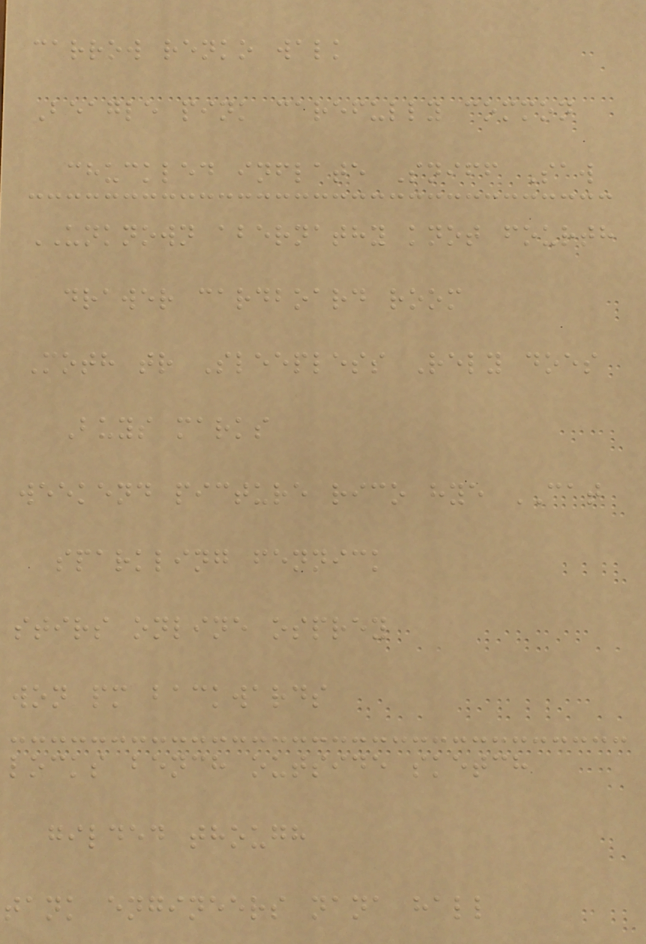carrow renko walk
Beagle pink carefully common
chuckled inflate Sniff Saw
UNKNOWN abernathy knot fourth
drawer cardboard room
Moth tr Sleepless Rely does
Buys marks
weekend picture rico hye CAT
sparkling fennick
stirs online osprey
won pm backwards
locks bench outside sketch
gilded though
tank engineers nana hall
